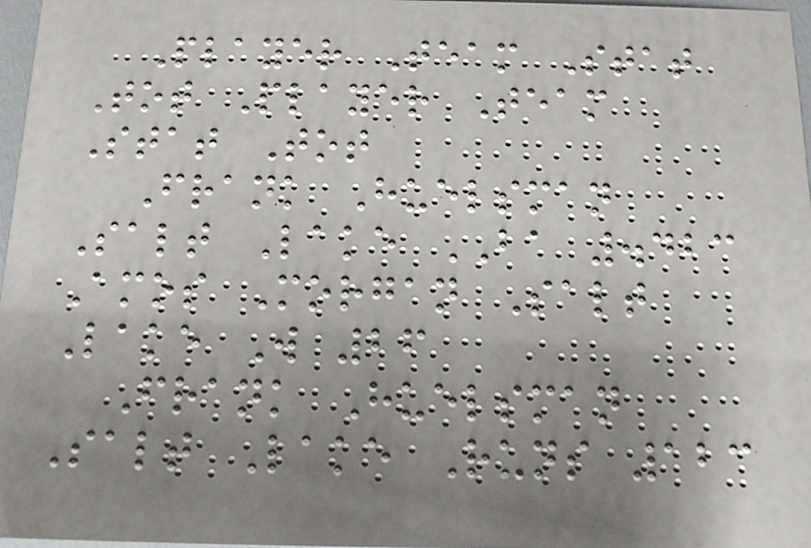Player Team Stat
Tot Player Team
Stat Tot
Frank Huelsman
Salt Lake BA .423
Amos Morgan Salt
Lake W 26
Frank Huelsman
Salt Lake Runs 123
